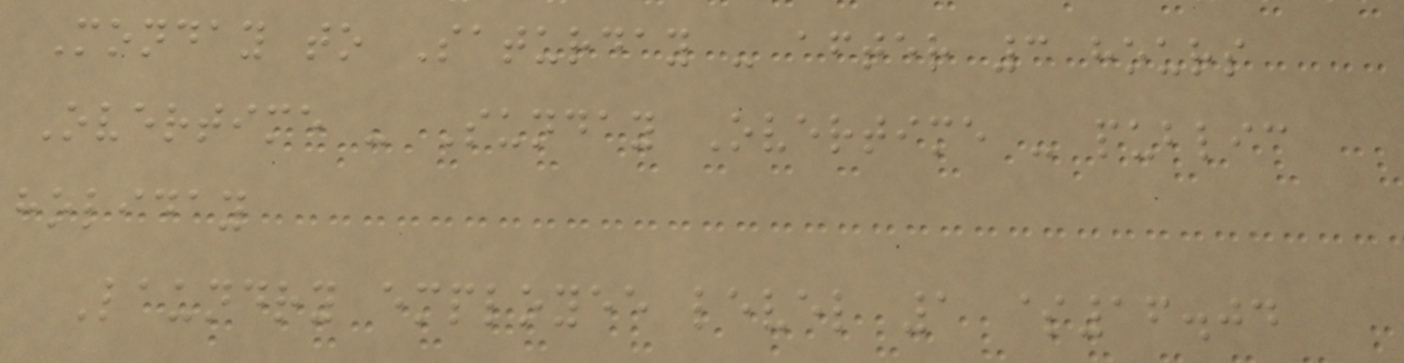Monday to Saturday - after 3 hours
Overtime - Sunday Overtime - public
holiday
Laundry employee level 1 $16.04
